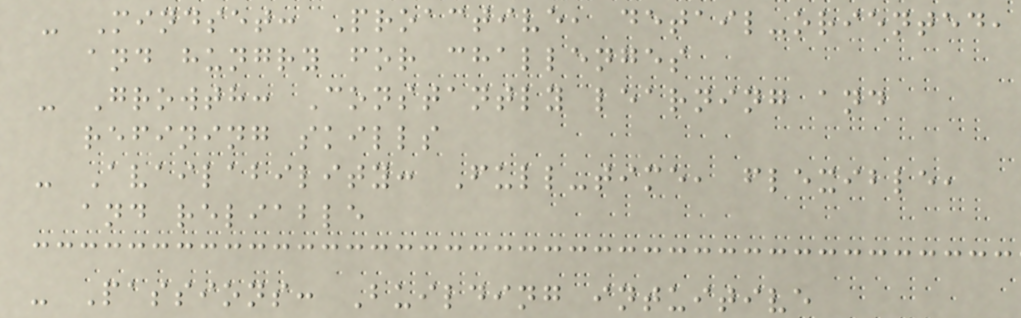- Mindset: Proactive, detail-oriented,
and hungry for challenges
- Growth: Constantly learning and
refining skills
- Availability: Full-time, flexible,
and reliable
- Passions: Building intuitive
